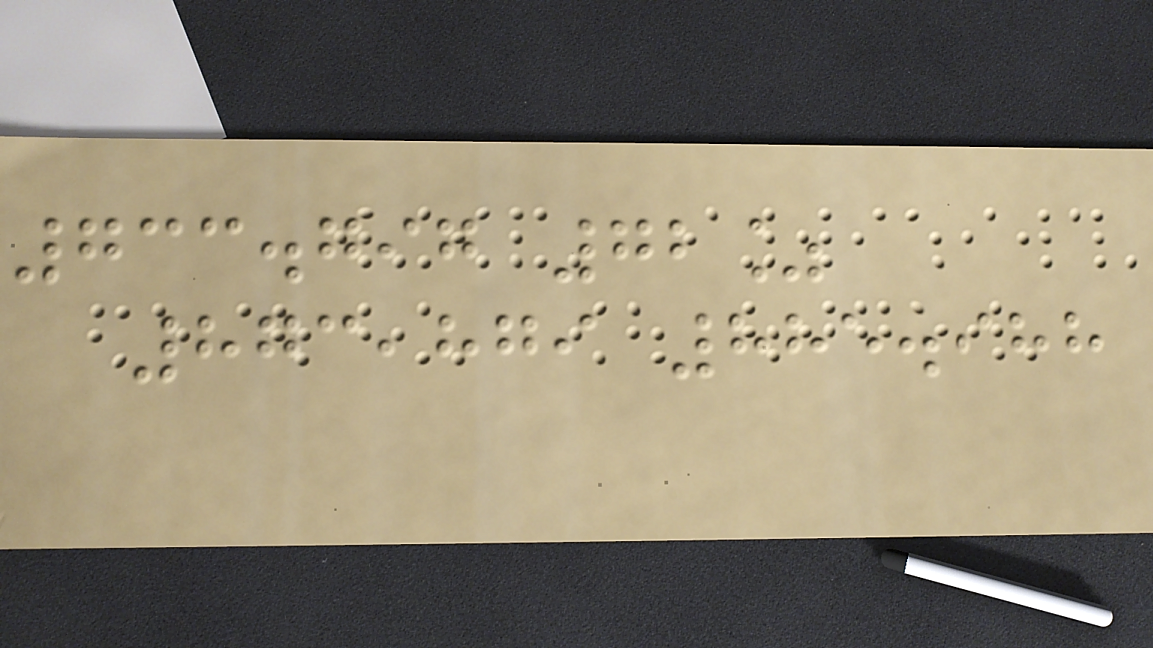733.797 72%
873,879 885.988
